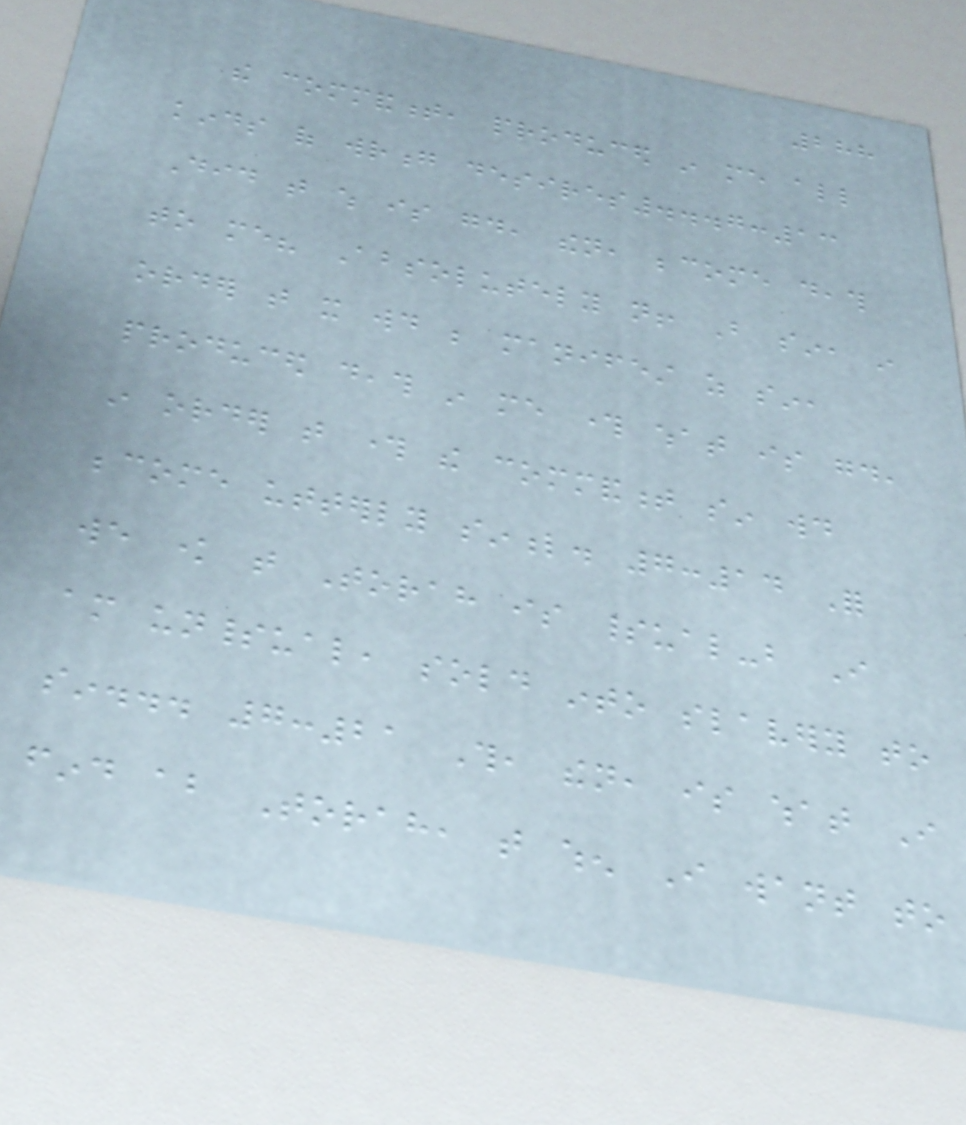288
the commandment, produced in me all
kinds of wrong desires...7:13
Did that which is good, then, become death
to me? Absolutely not! But sin, in
order that it would be manifest as sin,
produced death in me through what is good,
in order that through the commandment sin would
become utterly sinful. 7:14 For
we know that Torah is spiritual-but I
am unspiritual, sold into slavery to
sin... 7:21 This, then, is what I
find about Torah, that when I want to
